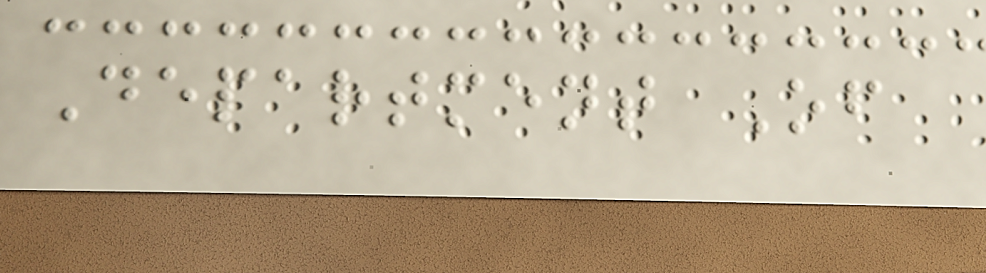Department Of
